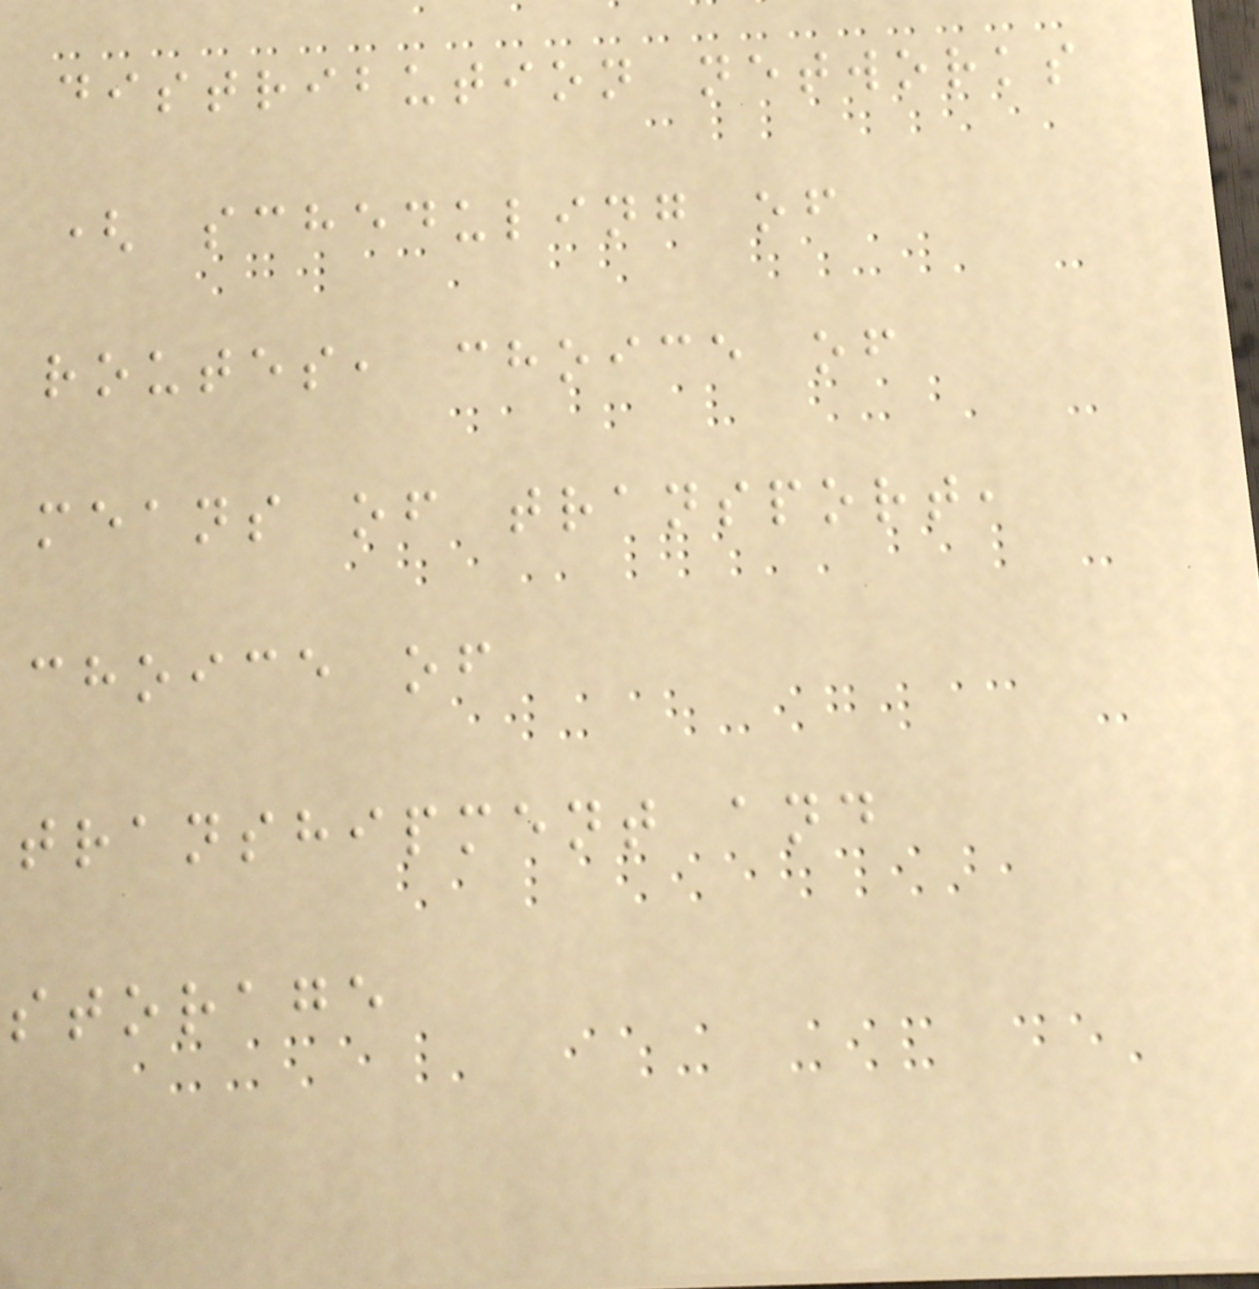distribution networks
( scheduling of
routes, choice of
means of transport,
choice of
transhipment and
storage
